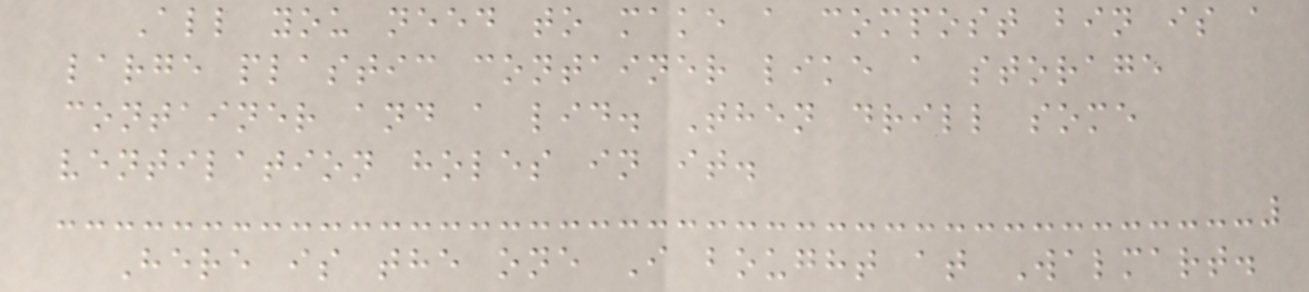All you need to make a compost bin is a
large plastic container like a storage
container and a lid. Then drill some
ventilation holes in it.
Here is the one I bought at Walmart.
